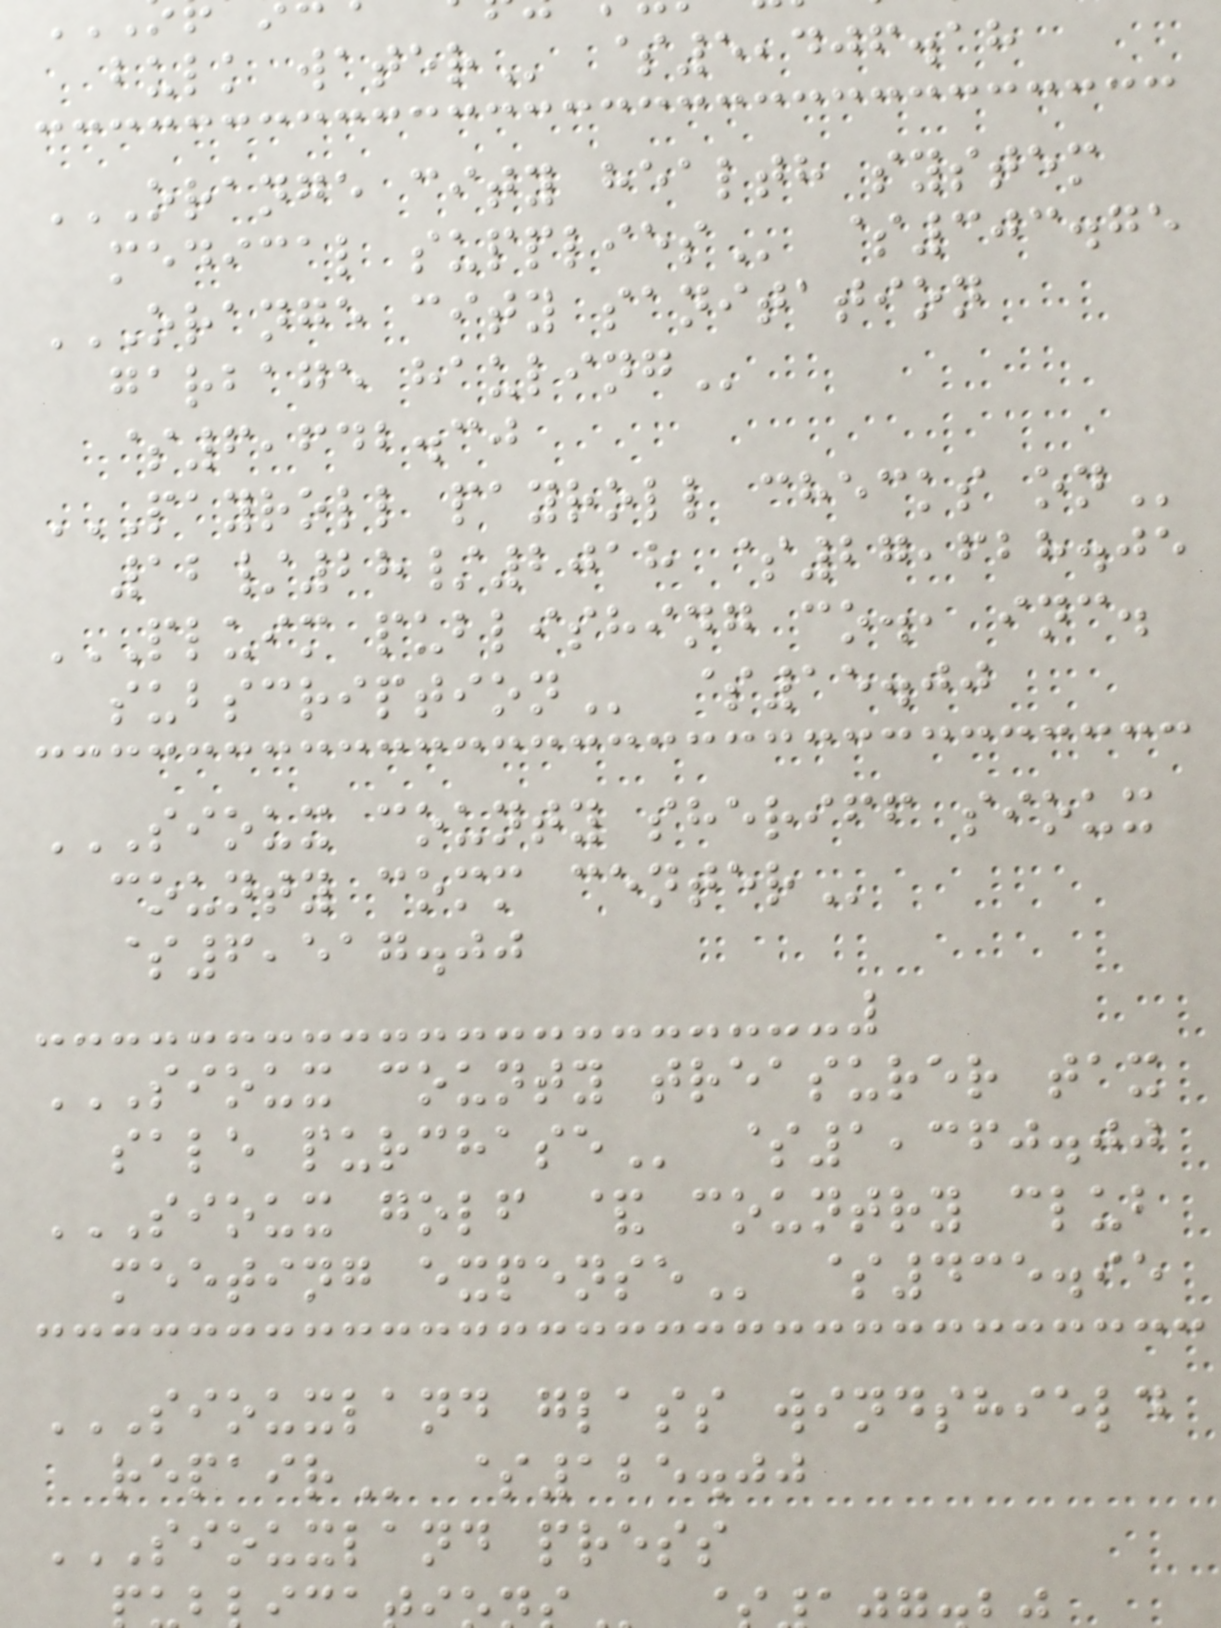ORANGE CITY HEALTH SYSTEM
medical
ORANGE CITY SANITATION
garbage
$6,642.30
PAYROLL PAYROLL CHECKS ON
12/28/2018 $27,628.05
PLUIM PUBLISHING CO., INC.
$15.00
SIOUX COUNTY SHERIFF SIOUX
county comm
$6,517.00
SIOUX COUNTY TREASURER TAX
SIOUX GOLF & COUNTRY CLUB
meeting
SIOUXLAND GLASS WINDSHIELD
$125.00
SIOUXLAND PRESS
